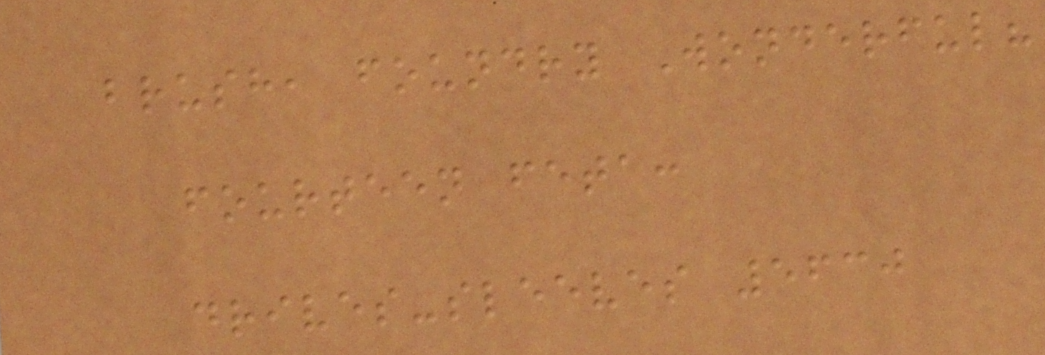brush, foundry Wonderful?
fourteen feta:
drives-sleeves 5630
